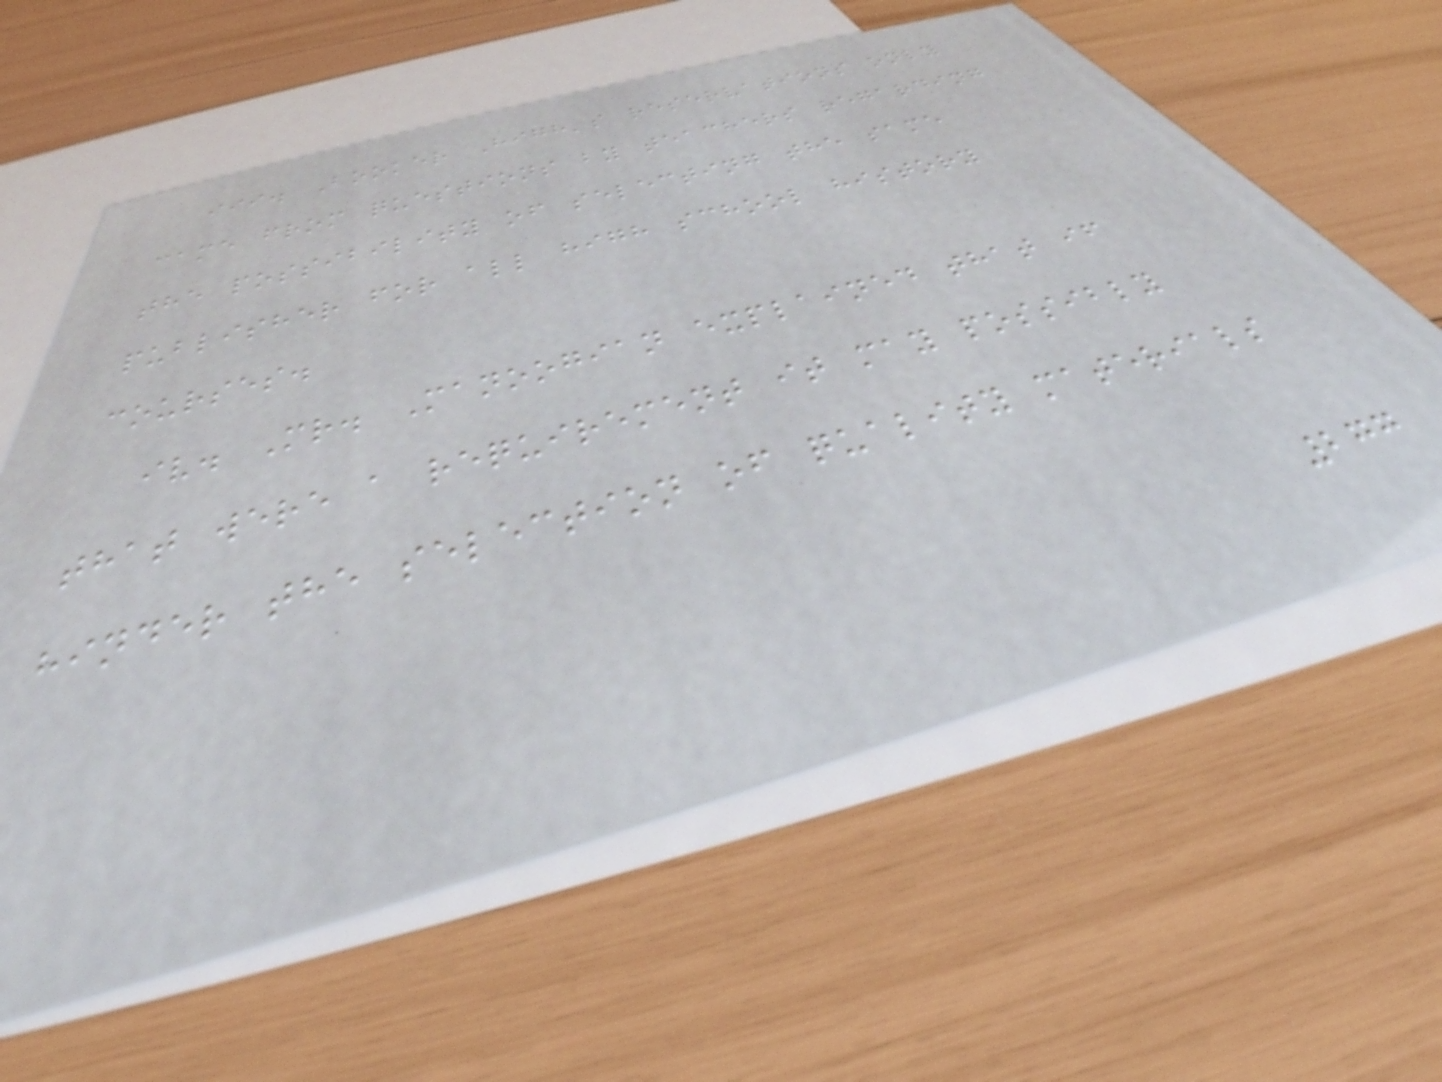iii. Booker High's reservations only
came from questions by teachers regarding
the possibility of selecting the same
publisher for all high school history
courses.
iv. Mr. Manoogian explained that if
that were a requirement it may possibly
hinder the selection of quality materials
277
